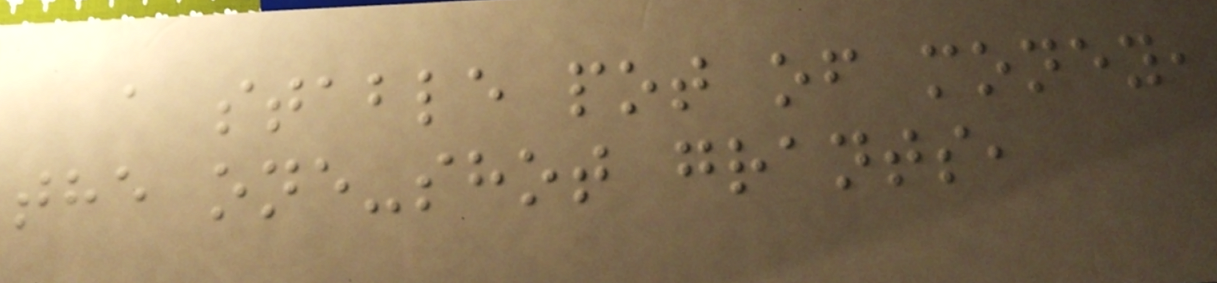a stable pot of money,
the one-shot grants,
